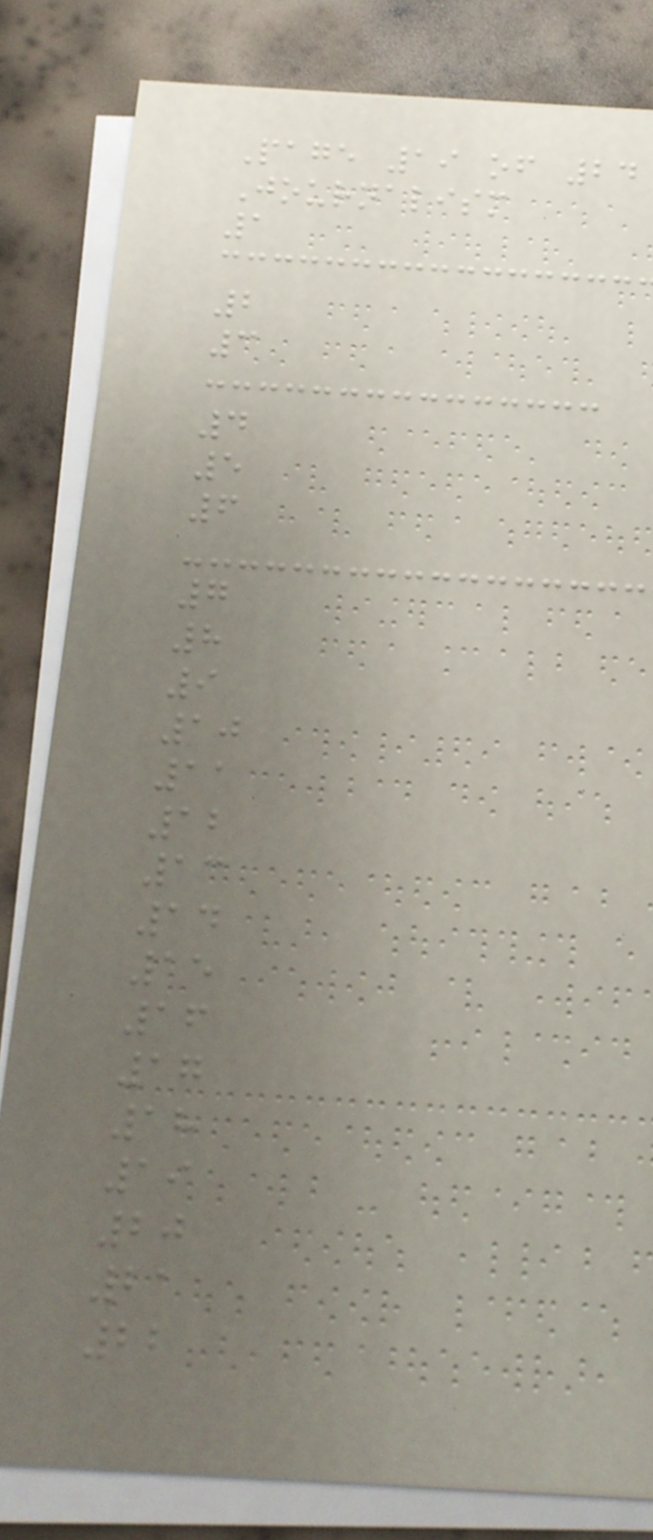Page 19 of 24
Journalism
1
2
3
4
5
6
7
8
9
10
11
12
13
14
15
16
17
18
19
20
21
22
